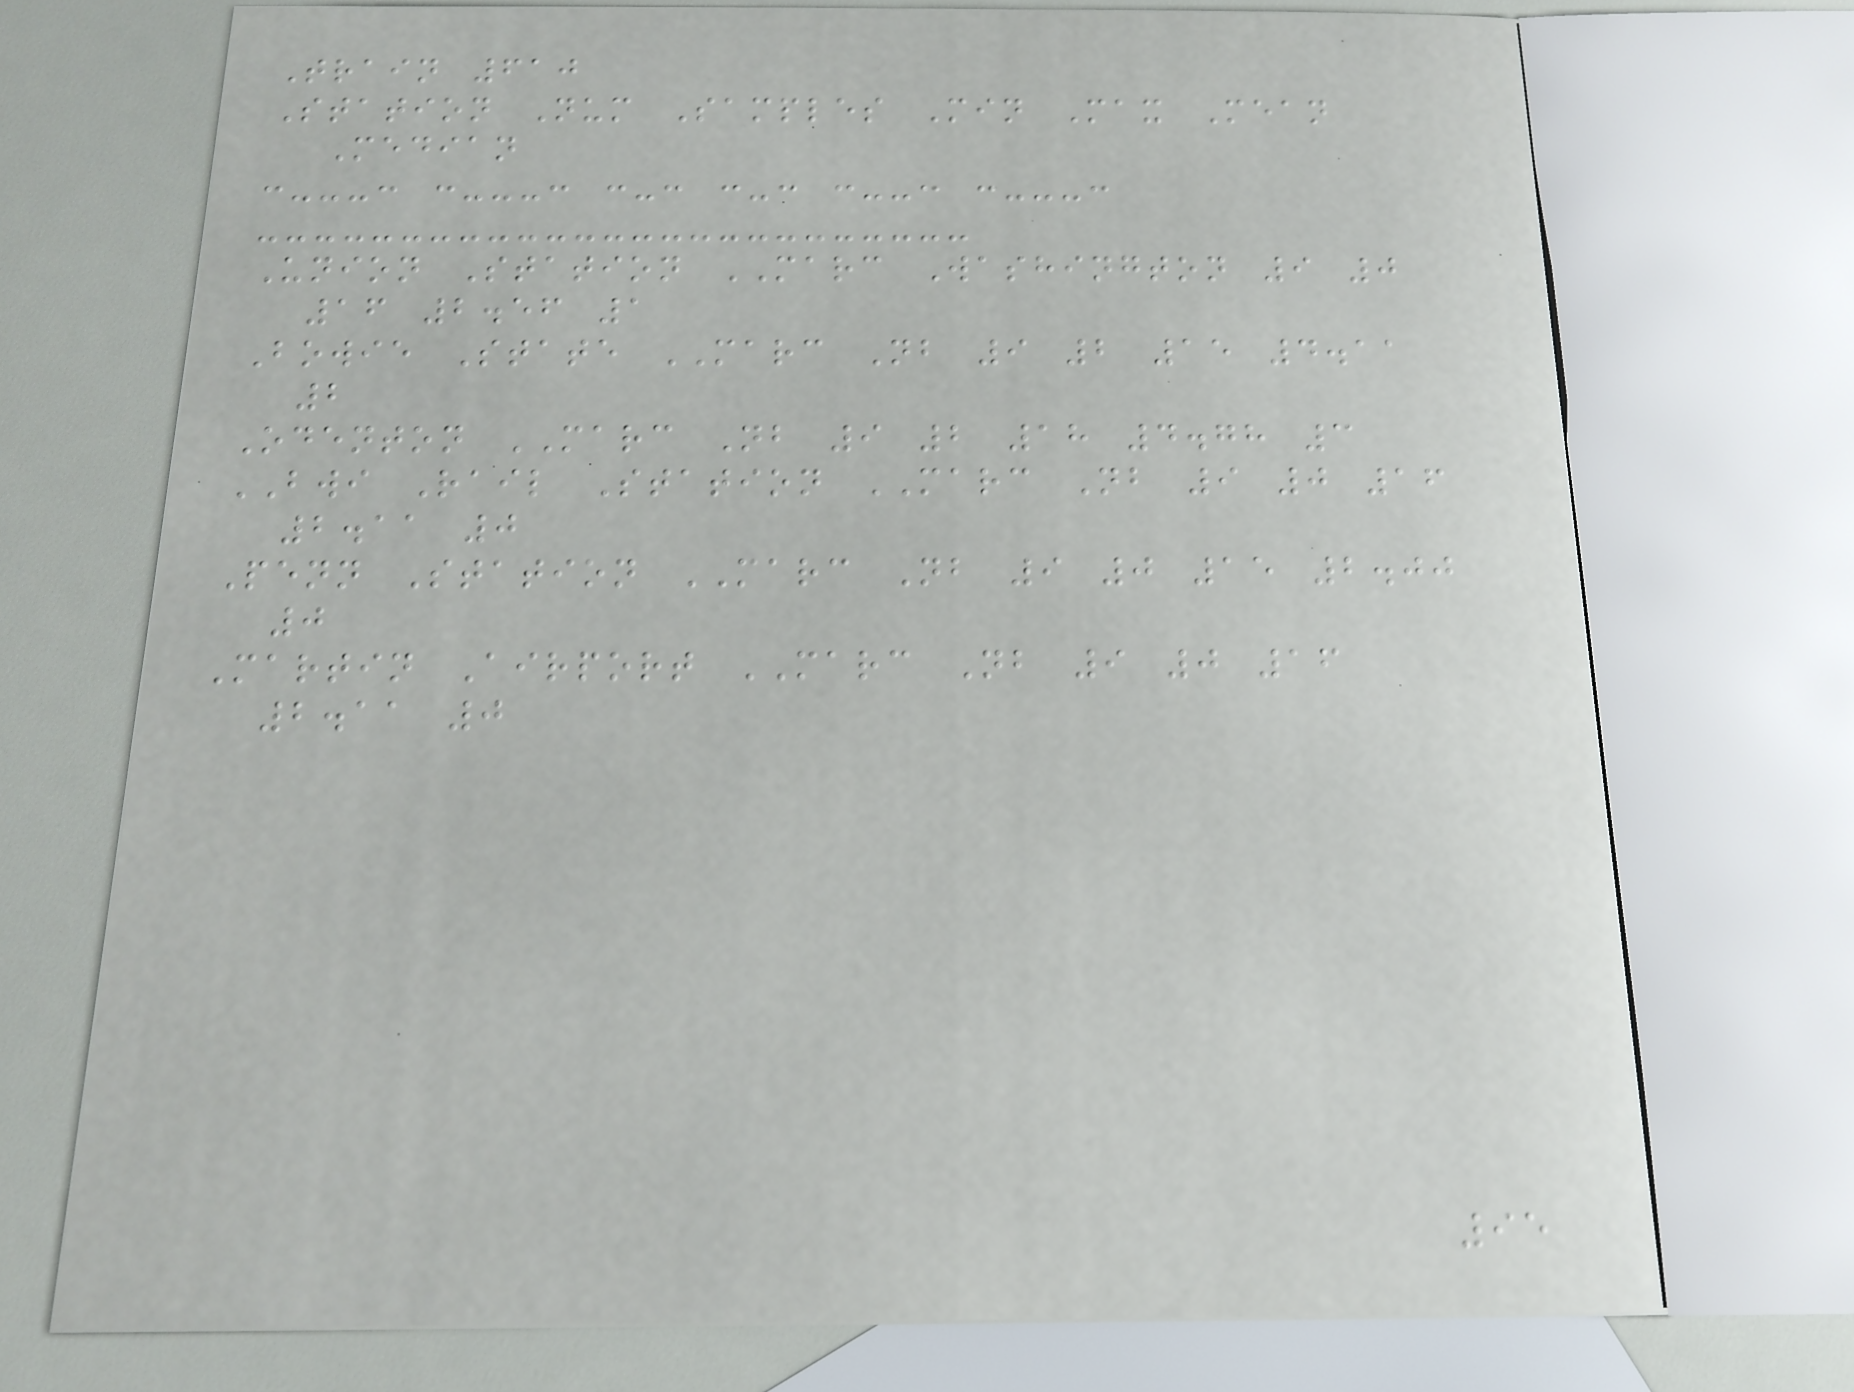Train 610
Station Num Samples Min Max Mean
Median
:---: :---: :-: :-: :--: :---:
Union Station MARC Washington 9 0
16 2.56 1
Bowie State MARC Nb 9 2 15 4.11
2
Odenton MARC Nb 9 2 18 4.78 3
BWI Rail Station MARC Nb 9 0 16
2.11 0
Penn Station MARC Nb 9 0 15 2.00
0
Martin Airport MARC Nb 9 0 16
2.11 0
95
